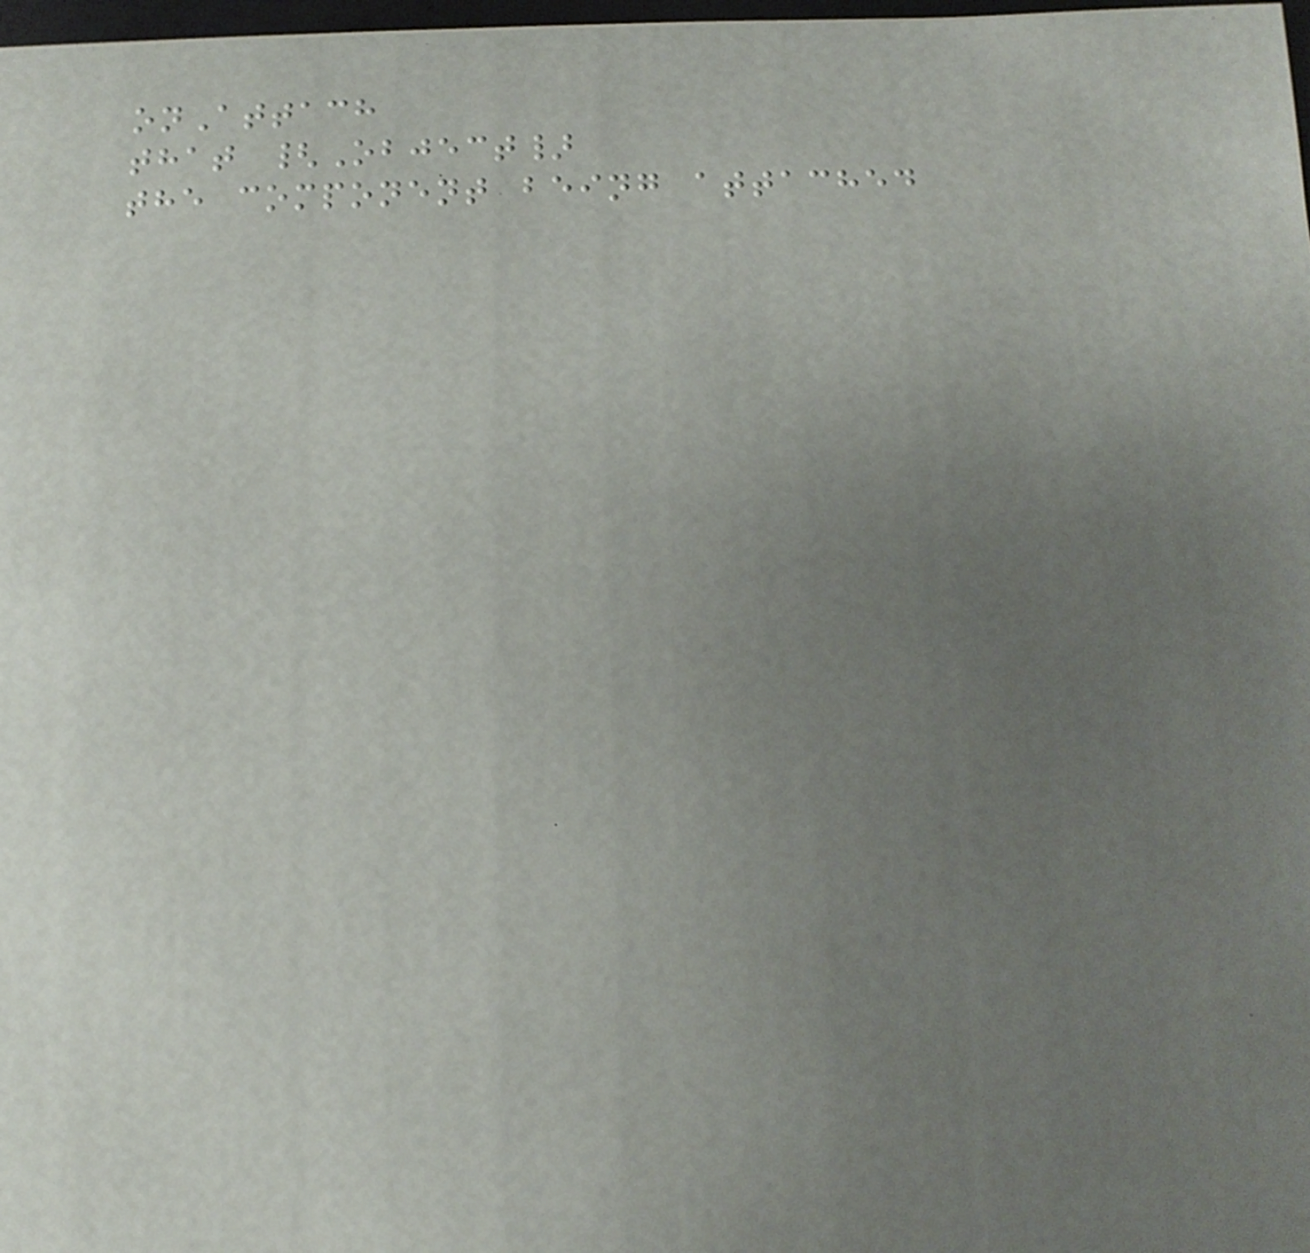onAttach
that {Object}
the component being attached
